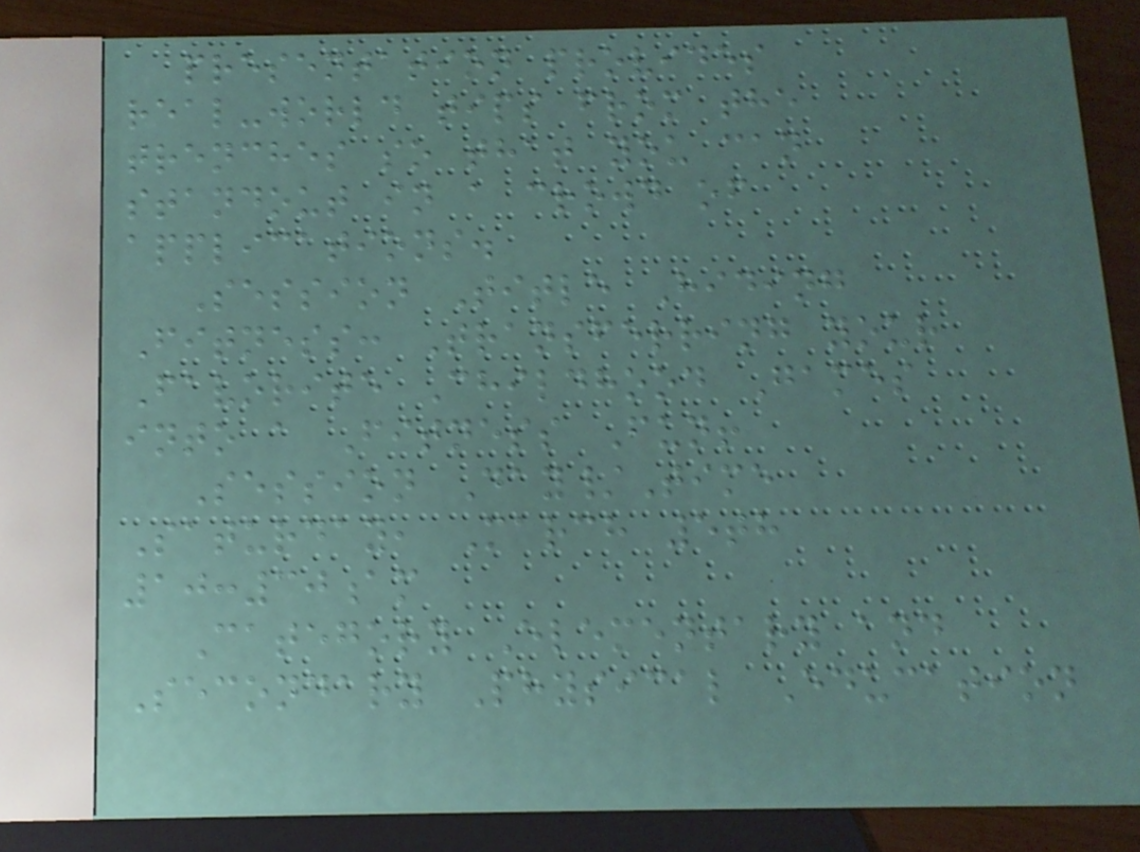presentation provides
real-world tips from the
trenches so that you can
standout in a crowd of
applications.
Session Title Hiding
Fitness: Transferring your
Favorite Childhood Games
into a Fitness Fun!
Session Day/Time
Saturday, March 5th
10:30am
Category Elementary and
Secondary Physical Education
